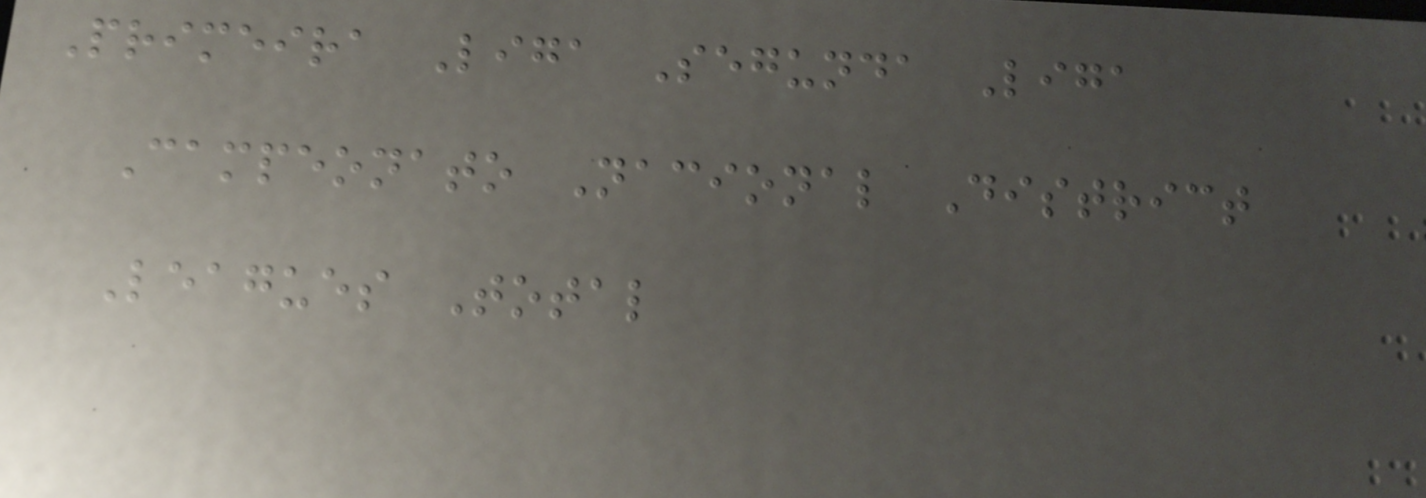Primeira Liga Segunda Liga
Campeonato Nacional District
Leagues Total
